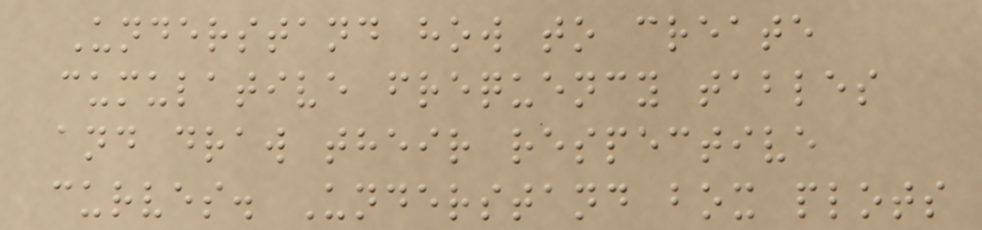Understand how to create
cumulative frequency tables
and draw their respective
curves. Understand box plots
